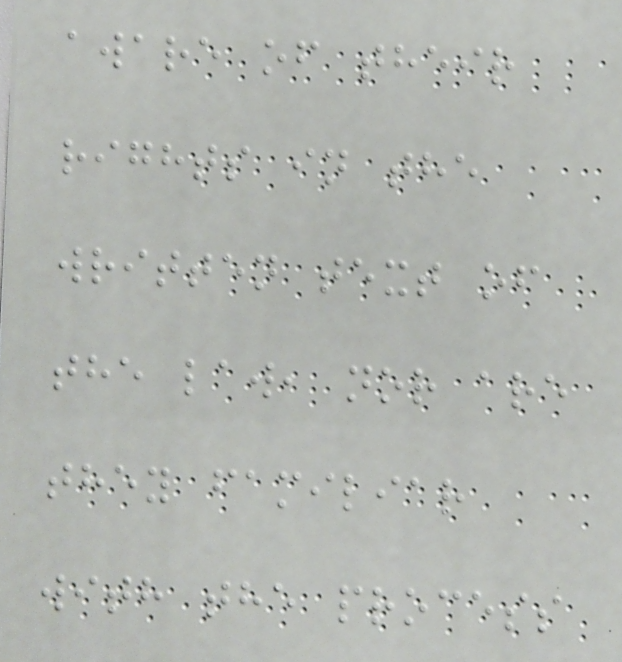aware of their
rights in the
written text of
the law, nor are
they familiar
with the process
